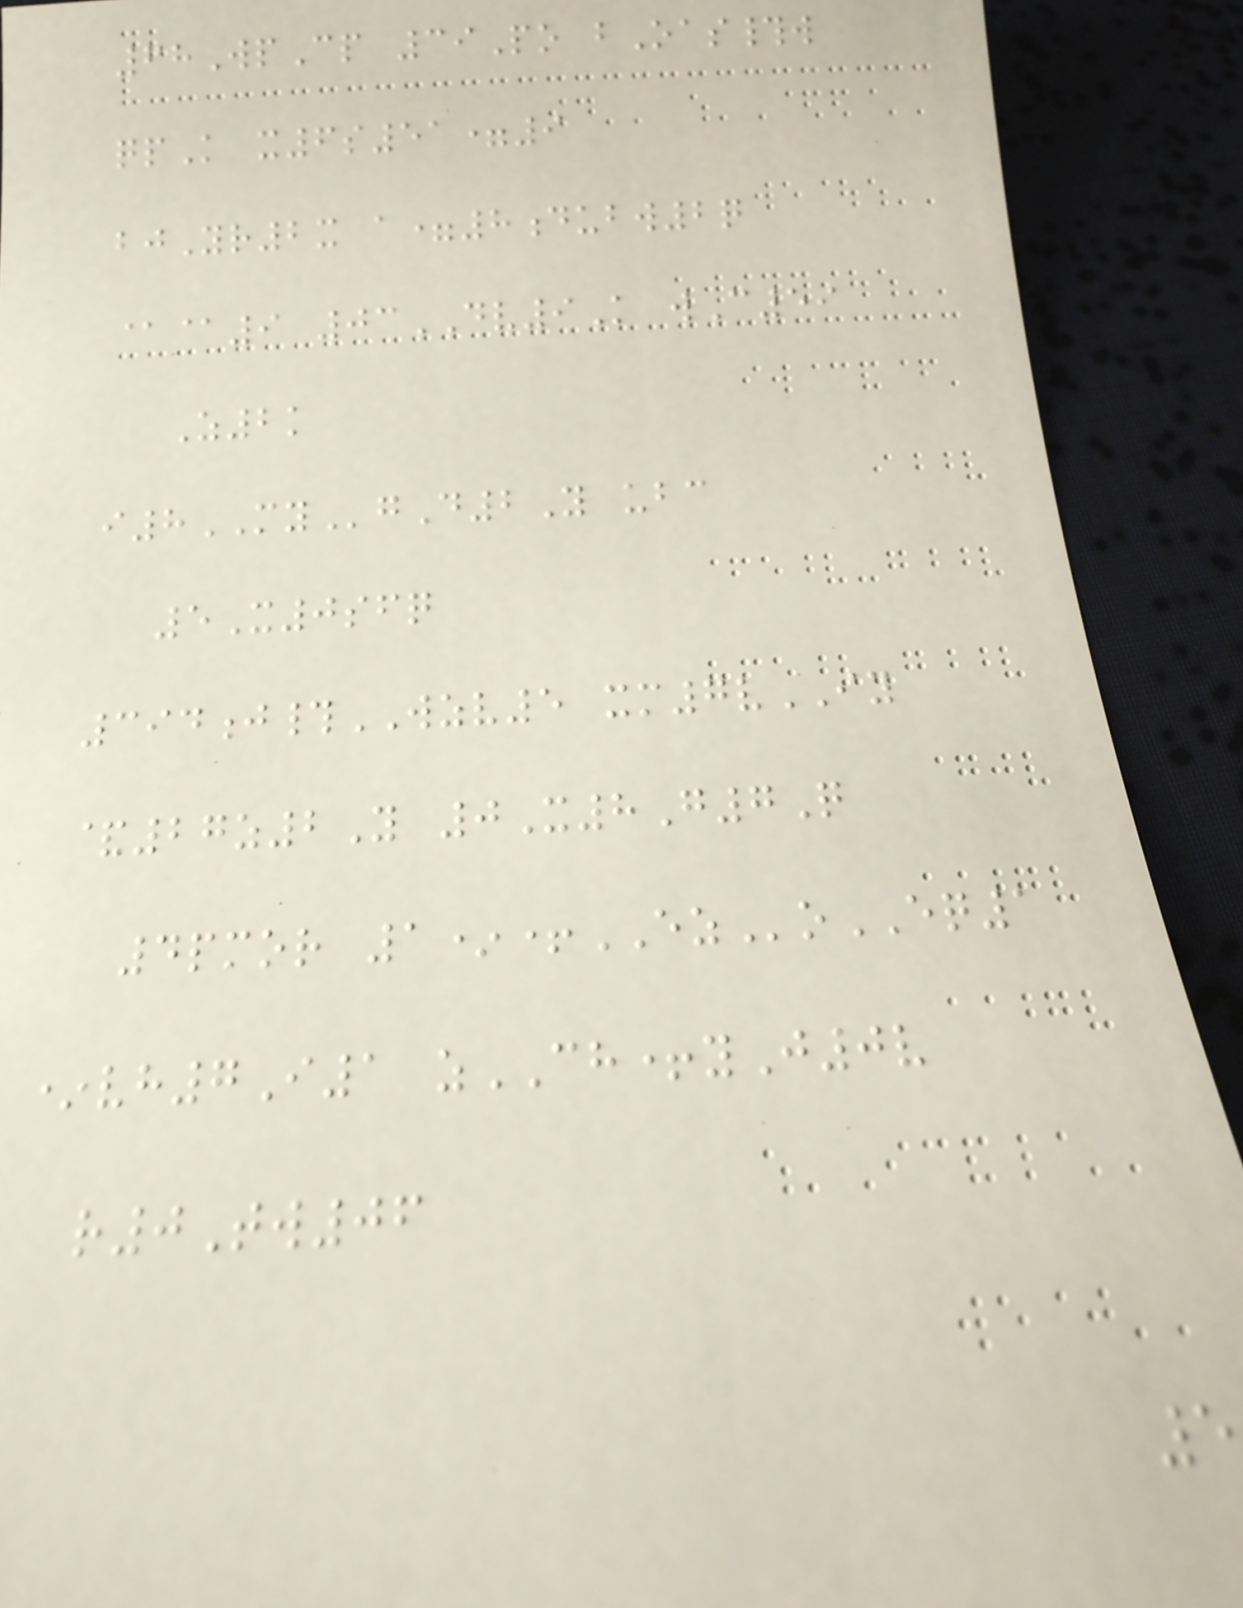68WpCp 39Po bOas#w
qpK x6s51=9
bjYr2x a=8dubw2q
@@9 03DV9K wC59
Z2k
i8MYgD2Y ubc
5X0sfq
394j#WZV5 xm7vIY
&27z2Y 0X8G7Q
4pmor 1*+EZoEQ1
*vh7I1 zCH+yJ0v
r0Tw06
5
